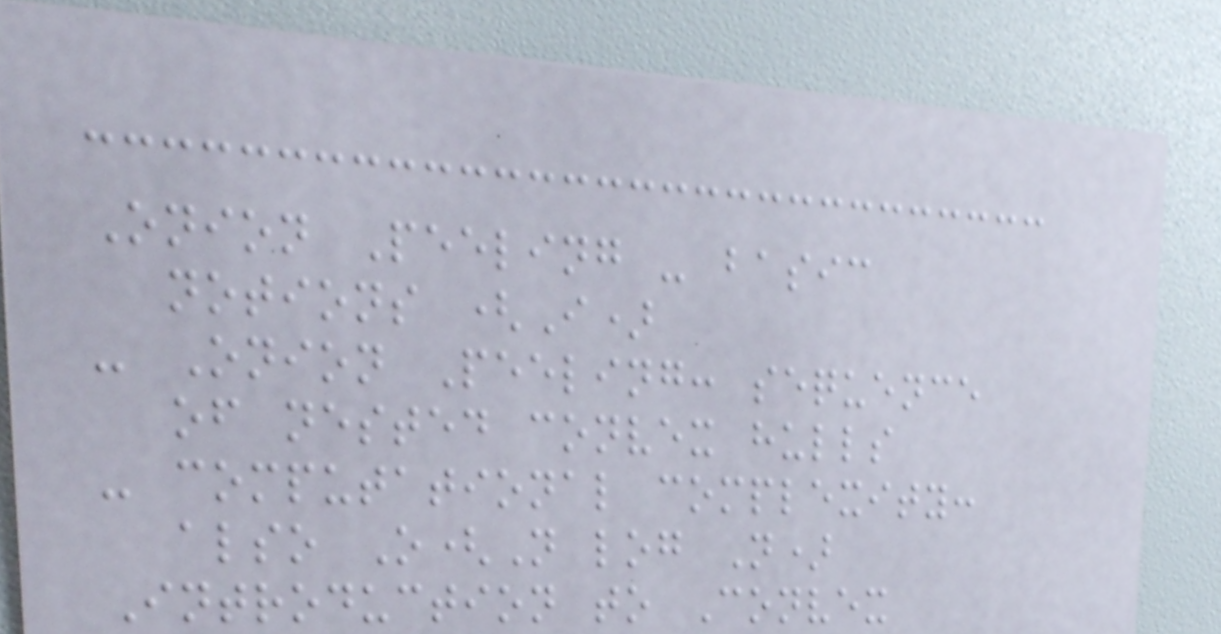Onion Peeling - basic
notions (I)
- Onion Peeling: sequence
of nested convex hulls
- computational complexity:
also O(N log N)
Introduction to Convex
